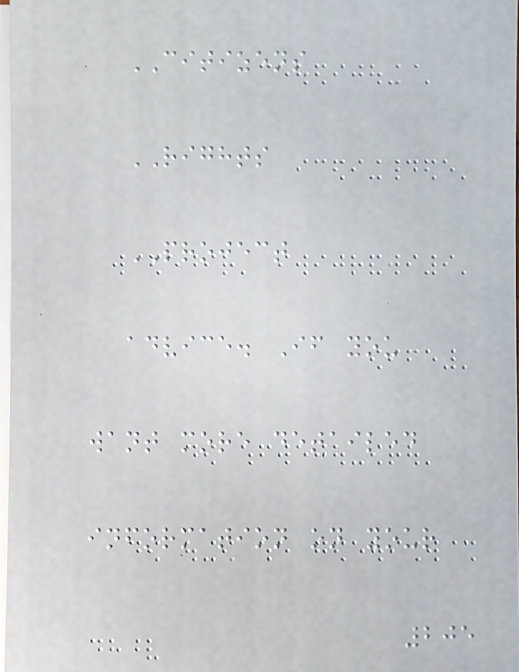CITIZENS
RIGHTS
PROJECT
advice. If you
want more detailed
information on your
205
